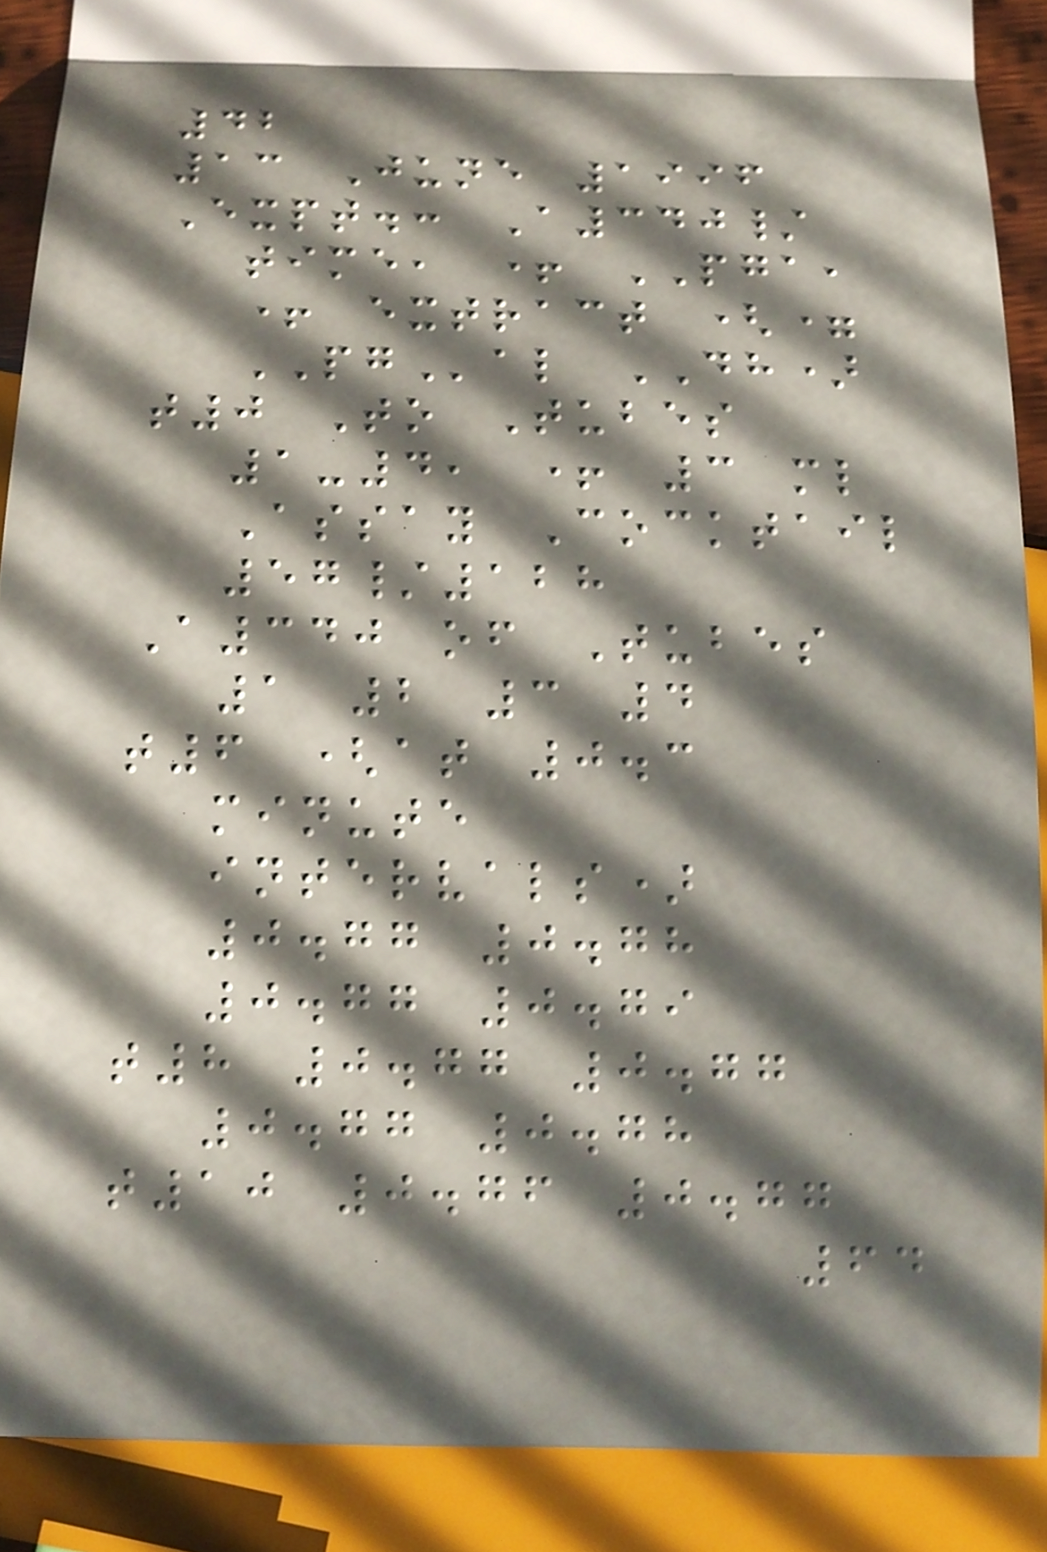42
13 June 1996
Expt.: A340/
time, + PGA,
+ extract (=
PGal DH)
t0 To Tubes
1-4, + 3 ml
Assay Cocktail
57/128
A340 of Tubes
1 2 3 4
t6 (at 0.3
minute
intervals)
0.77 0.78
0.77 0.79
t8 0.77 0.77
0.77 0.78
t10 0.76 0.77
64
